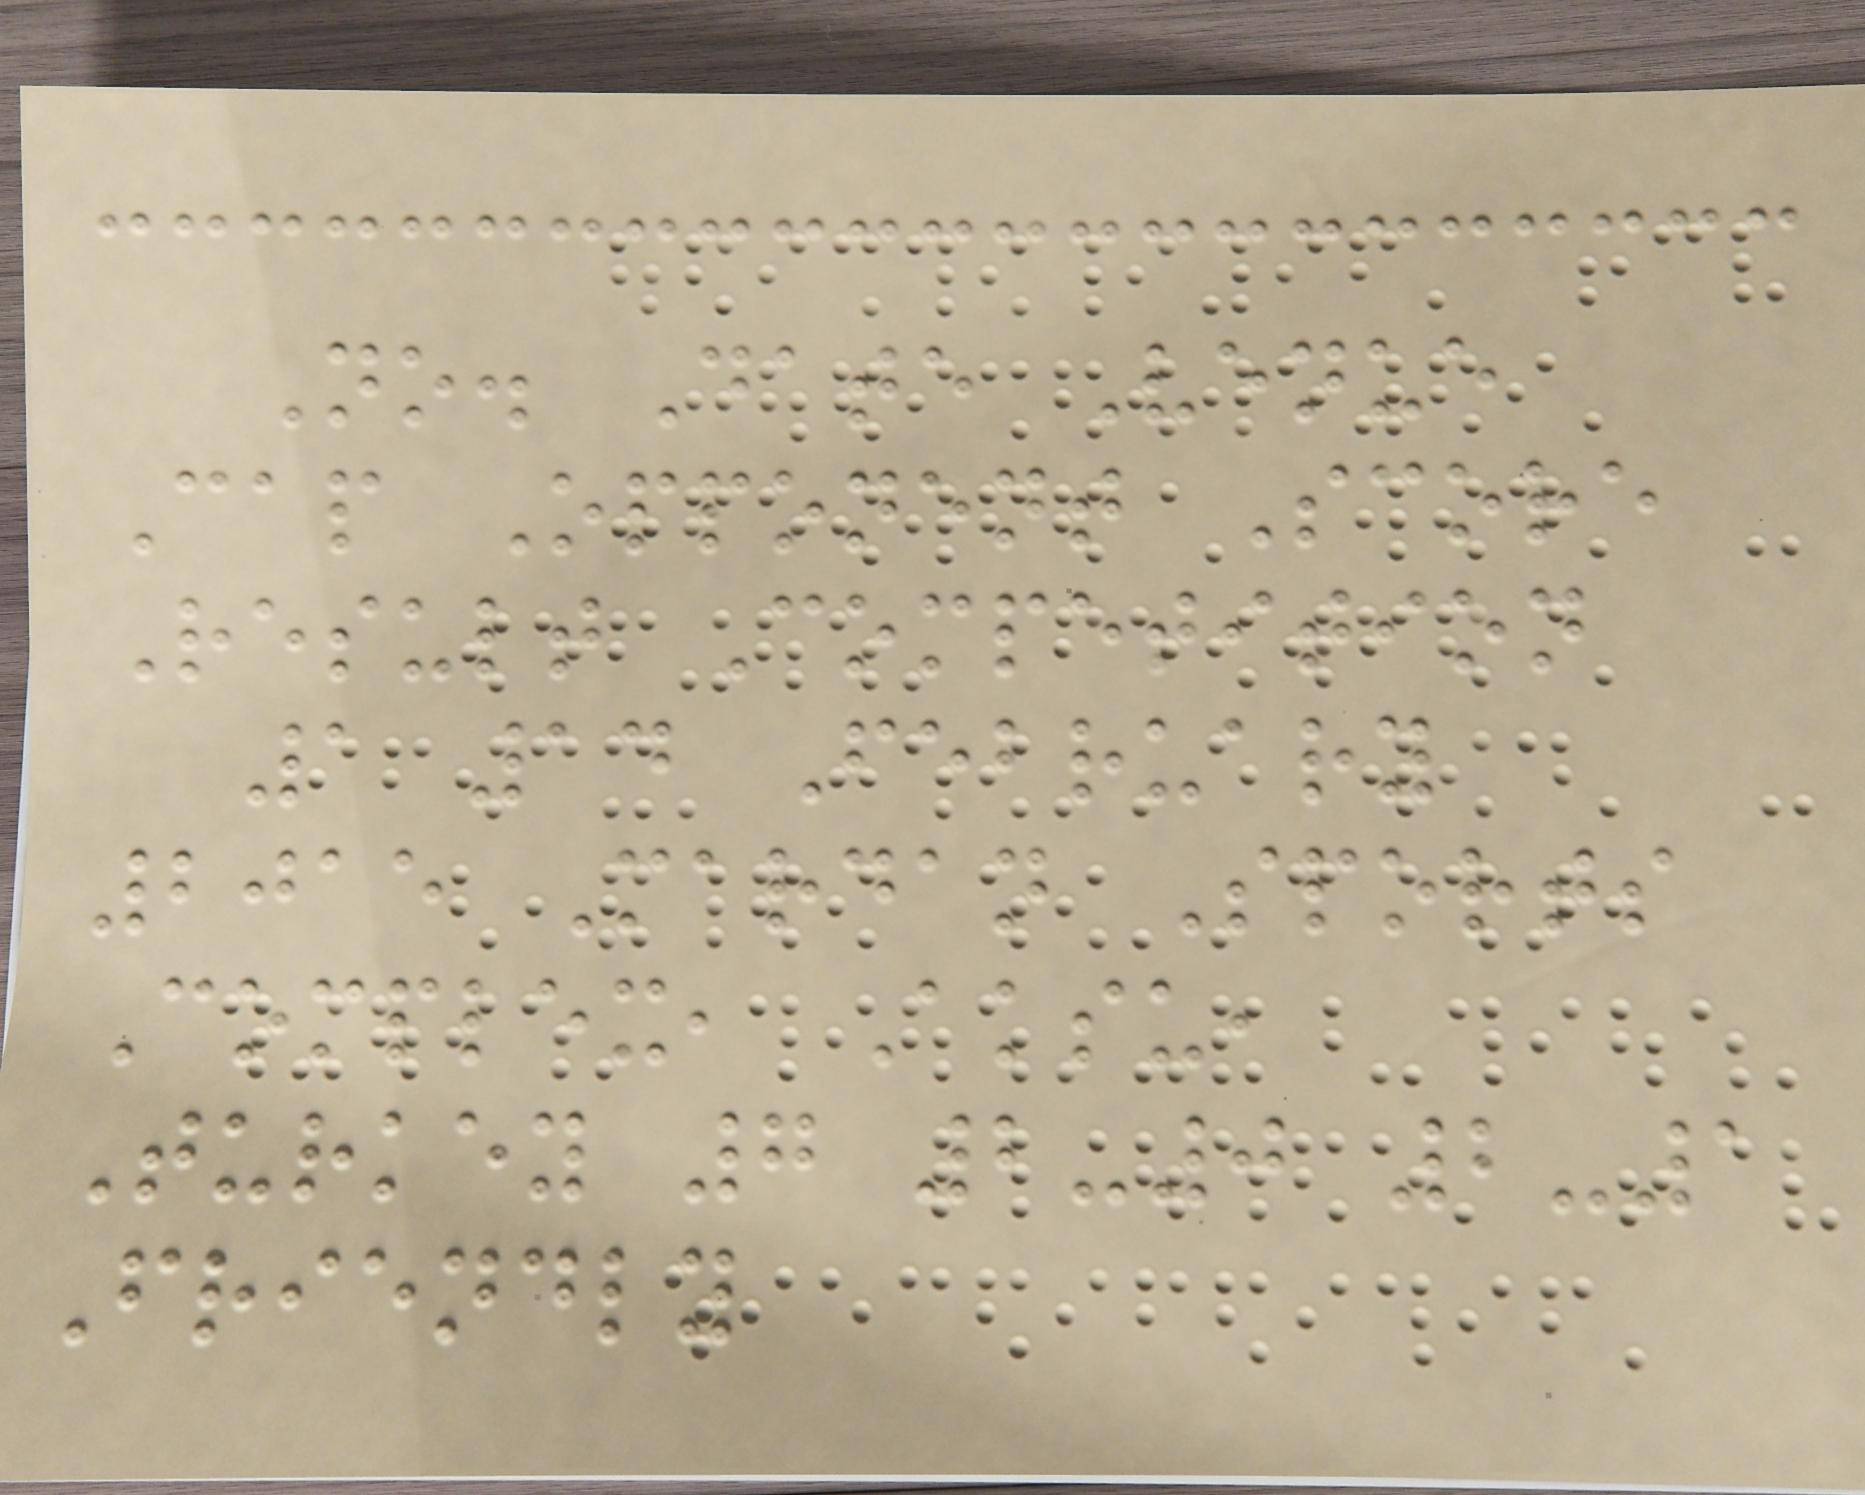No. Date Venue
Cap Opponent Score
Result Competition
1 14 February
2015 Mardan Sports
Complex, Aksu,
Turkey 7 2-0 2-1
Friendly
